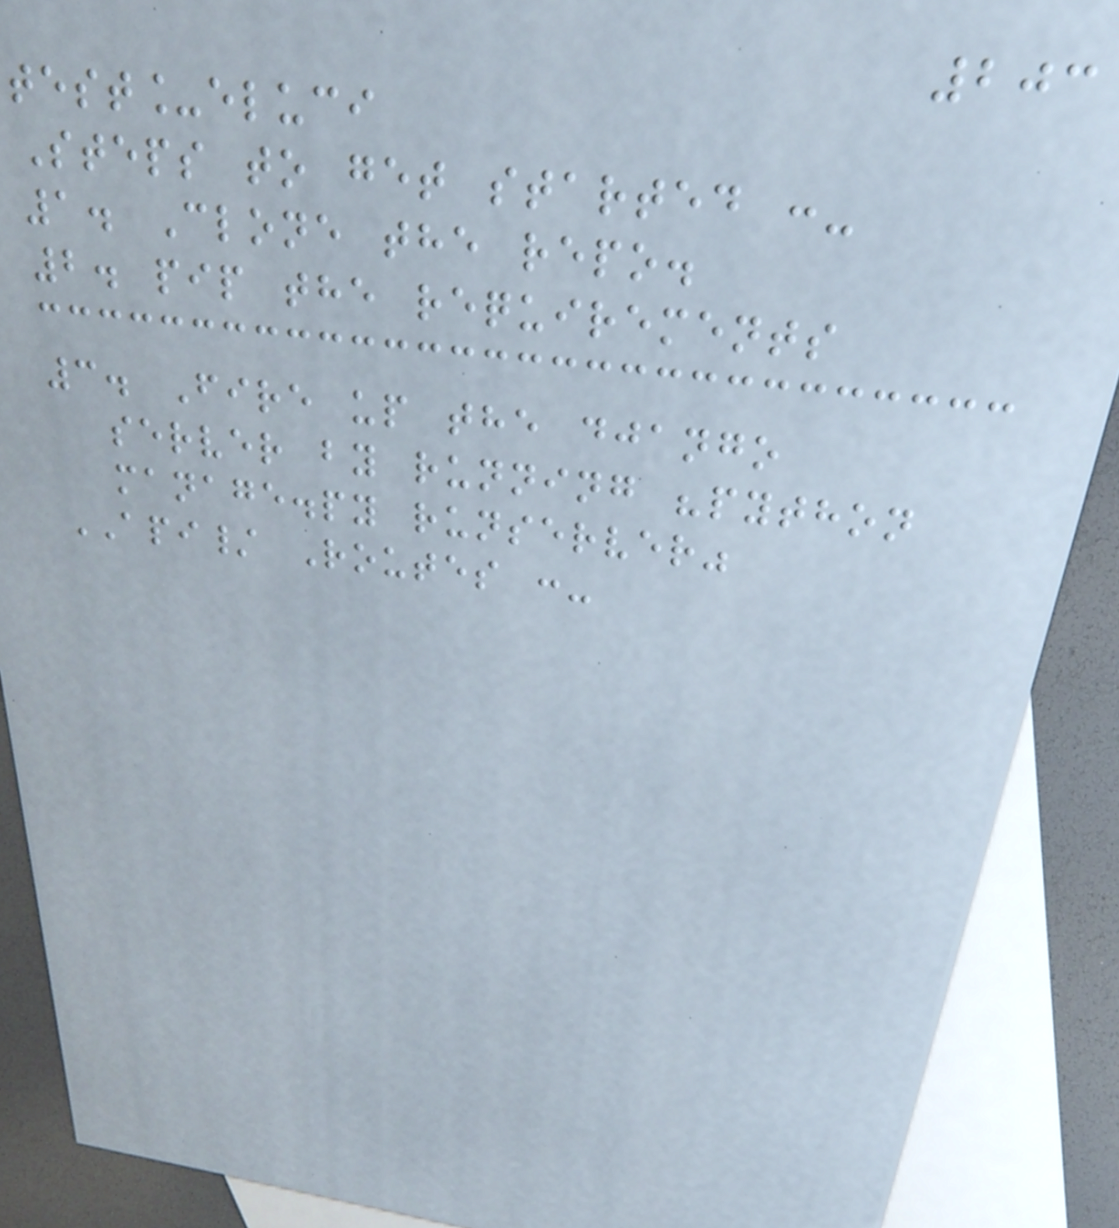203
test_eluci
Steps to get started :-
1. Clone the repo.
2. pip the requirements
3. Fire up the django
server by running "python
manage.py runserver"
API/ Routes :-
